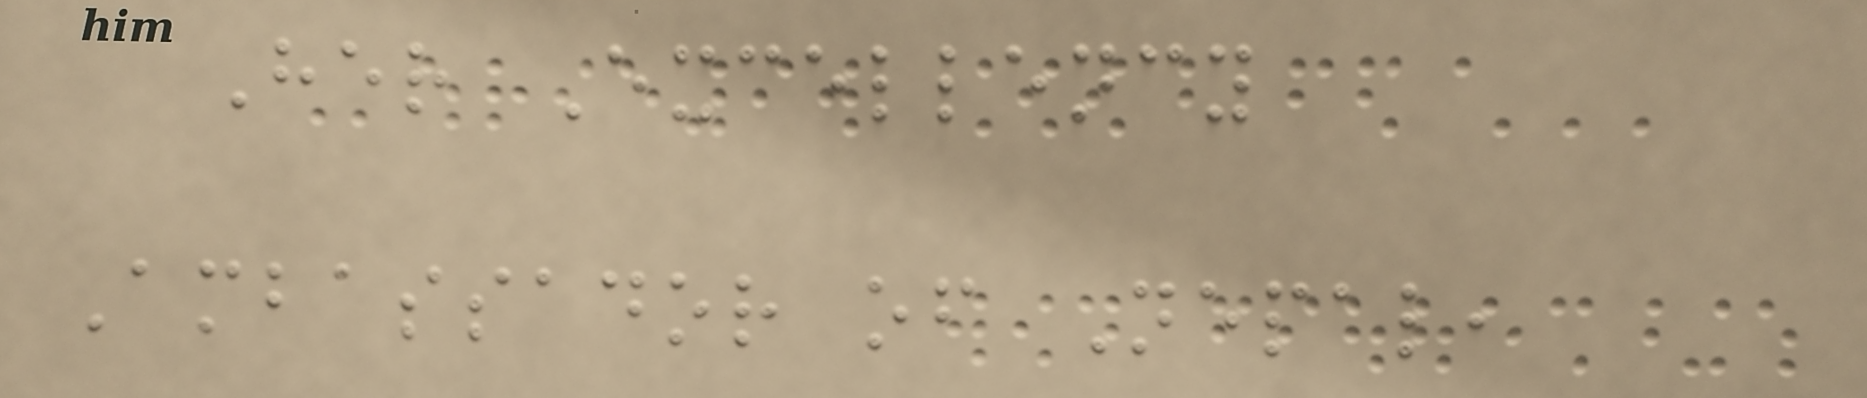Her Excellency
Ambassador of Nepal,
